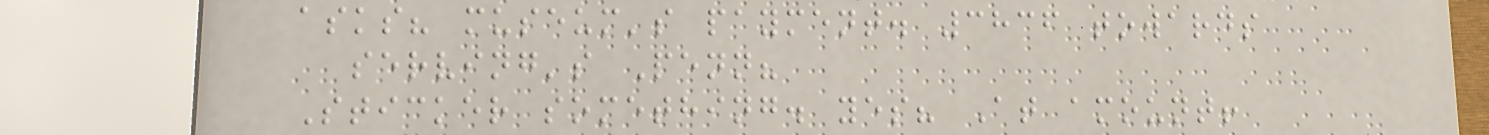asks? museum's payment. 3836 towards
serving's Penn?
Sticker something. yes? At amount!
